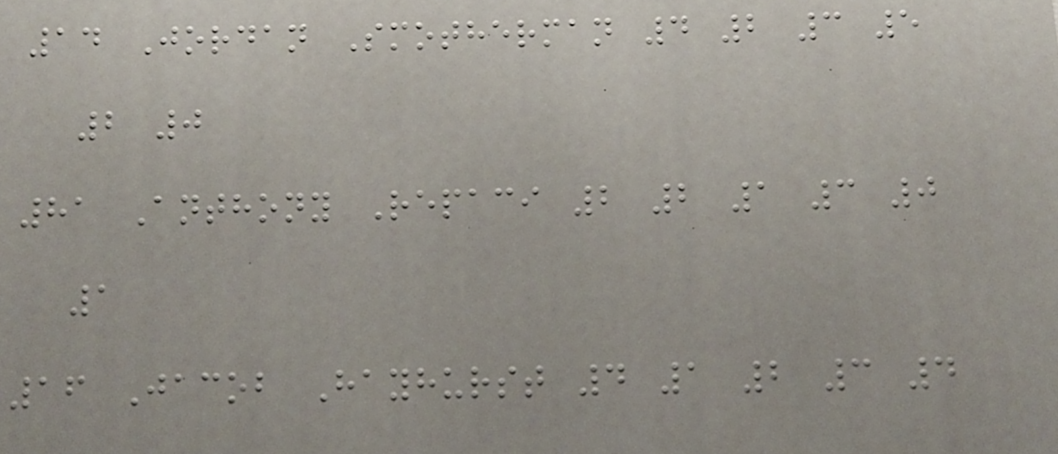14 Jordan Smotherman 4 2 3 5
2 0
81 Anthony Repaci 2 2 1 3 0
1
16 Jacob Hayhurst 4 1 2 3 4
